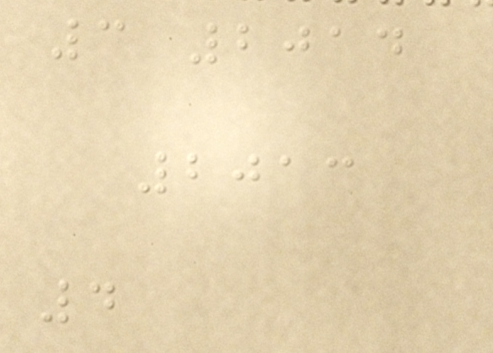3 2014
2013
4
